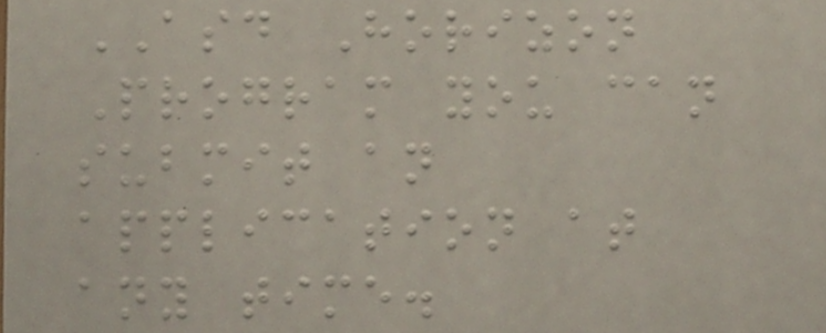ASD Horizon
Program you can
submit an
application at
any time.
